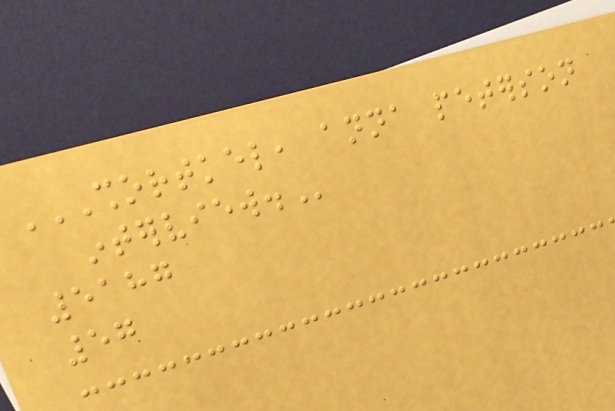SHORTKEL, ANNA PETERSON
INTERVIEW.
5187
57
